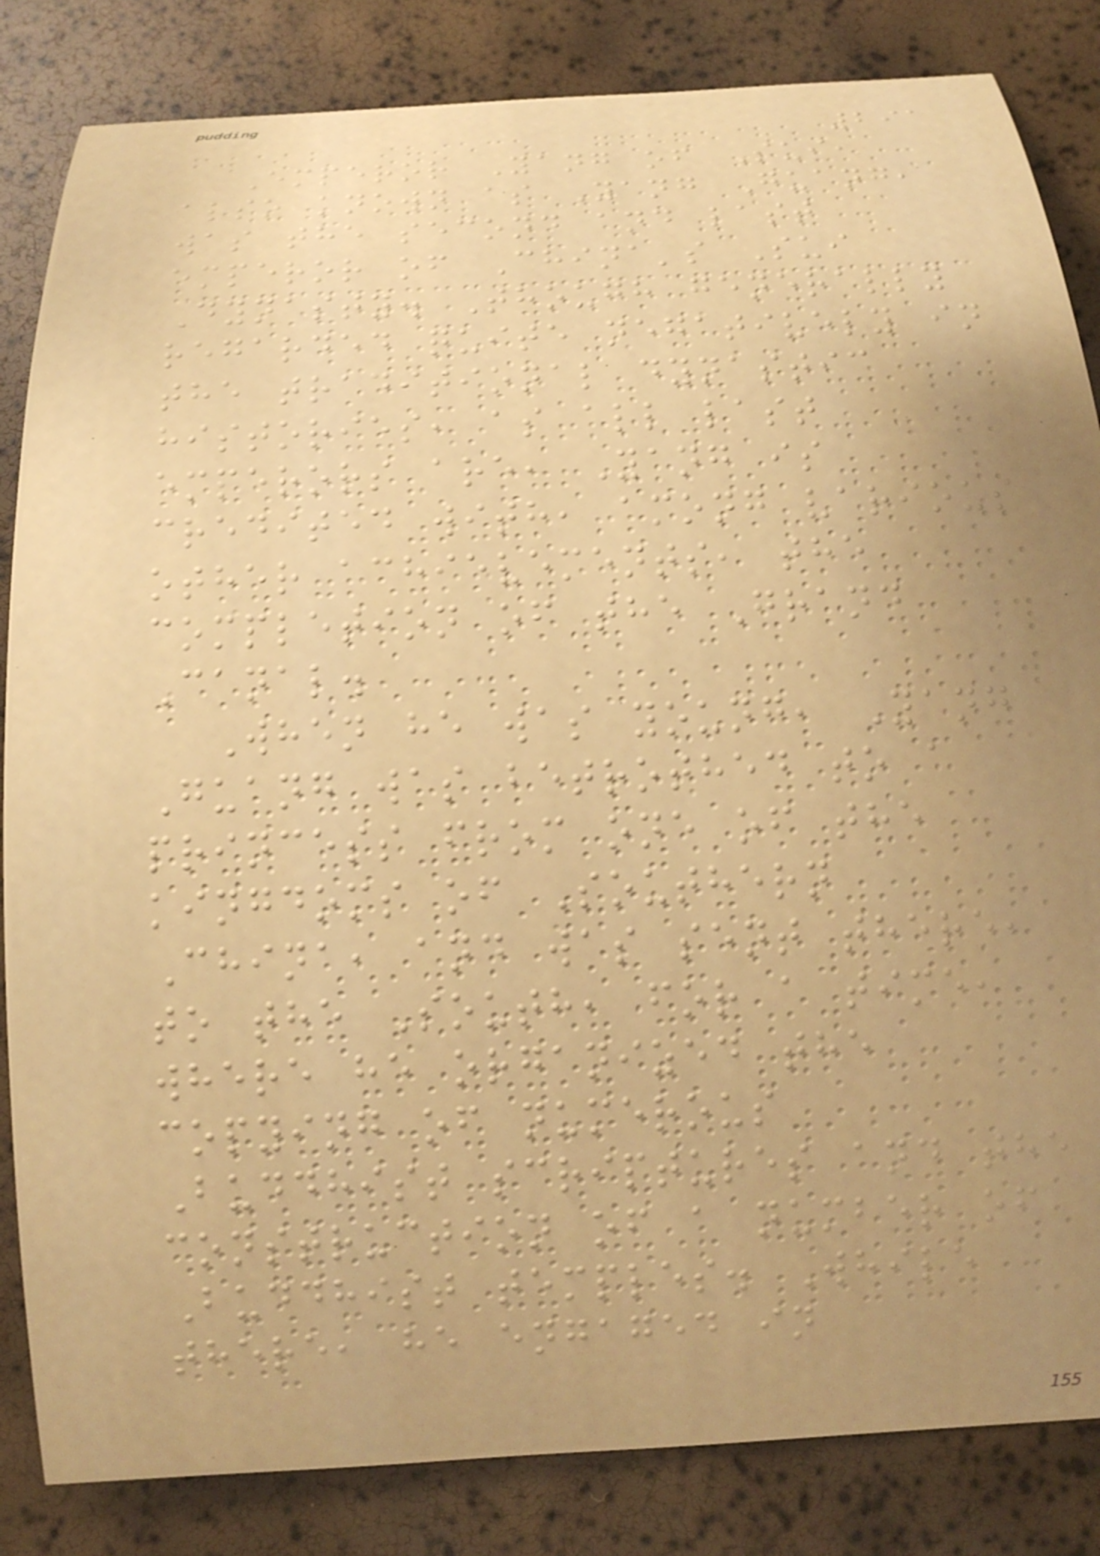291
Emperor Yang of Sui,
also known as Yang Guang,
was the second and last
emperor of China's Sui
Dynasty. Though generally
regarded quite negatively in
the traditional dynastic
histories, as all last
emperors are, Yang is
credited with, among various
other achievements, the
completion of the Grand
Canal.
When he was young, Yang
Guang was betrothed to a
princess from one of the
kingdoms of Southern
China, and was sent there,
to the South, for a time,
where he organized the
copying of numerous
Buddhist scriptures and the
construction of a number of
Buddhist temples. While
there, he engaged in
